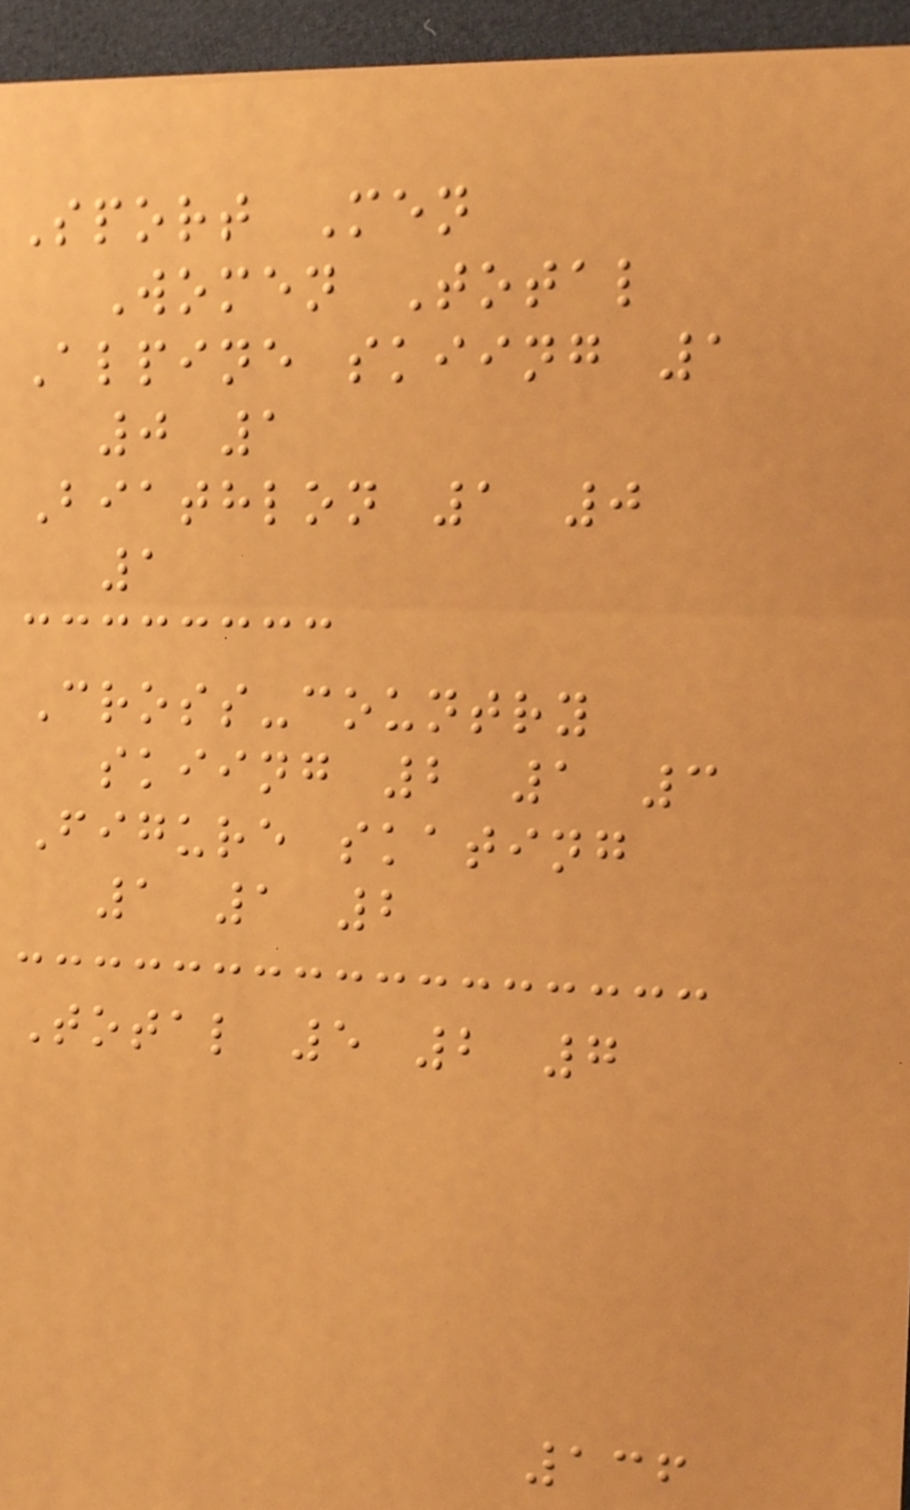Sport Men
Women Total
Alpine skiing 1
0 1
Biathlon 1 0
1
Cross-country
skiing 2 1 3
Figure skating
1 1 2
Total 5 2 7
136
